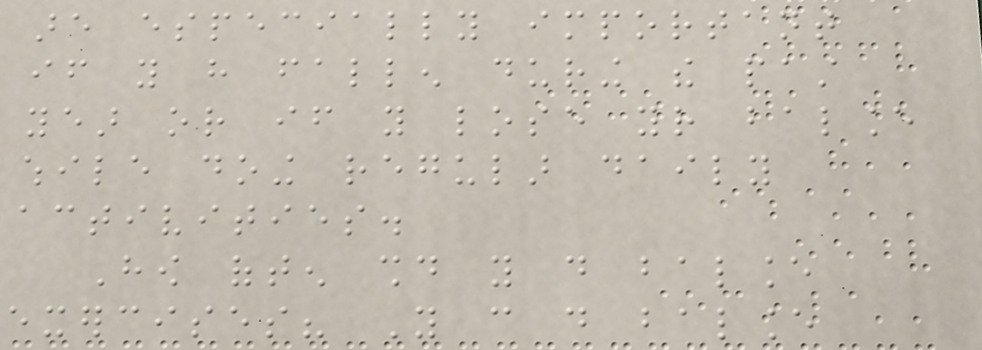are especially important
if you have fallen during the past
year or if you lose your balance
while doing regular daily
activities.
How often should you do balance
exercises? You can do balance
